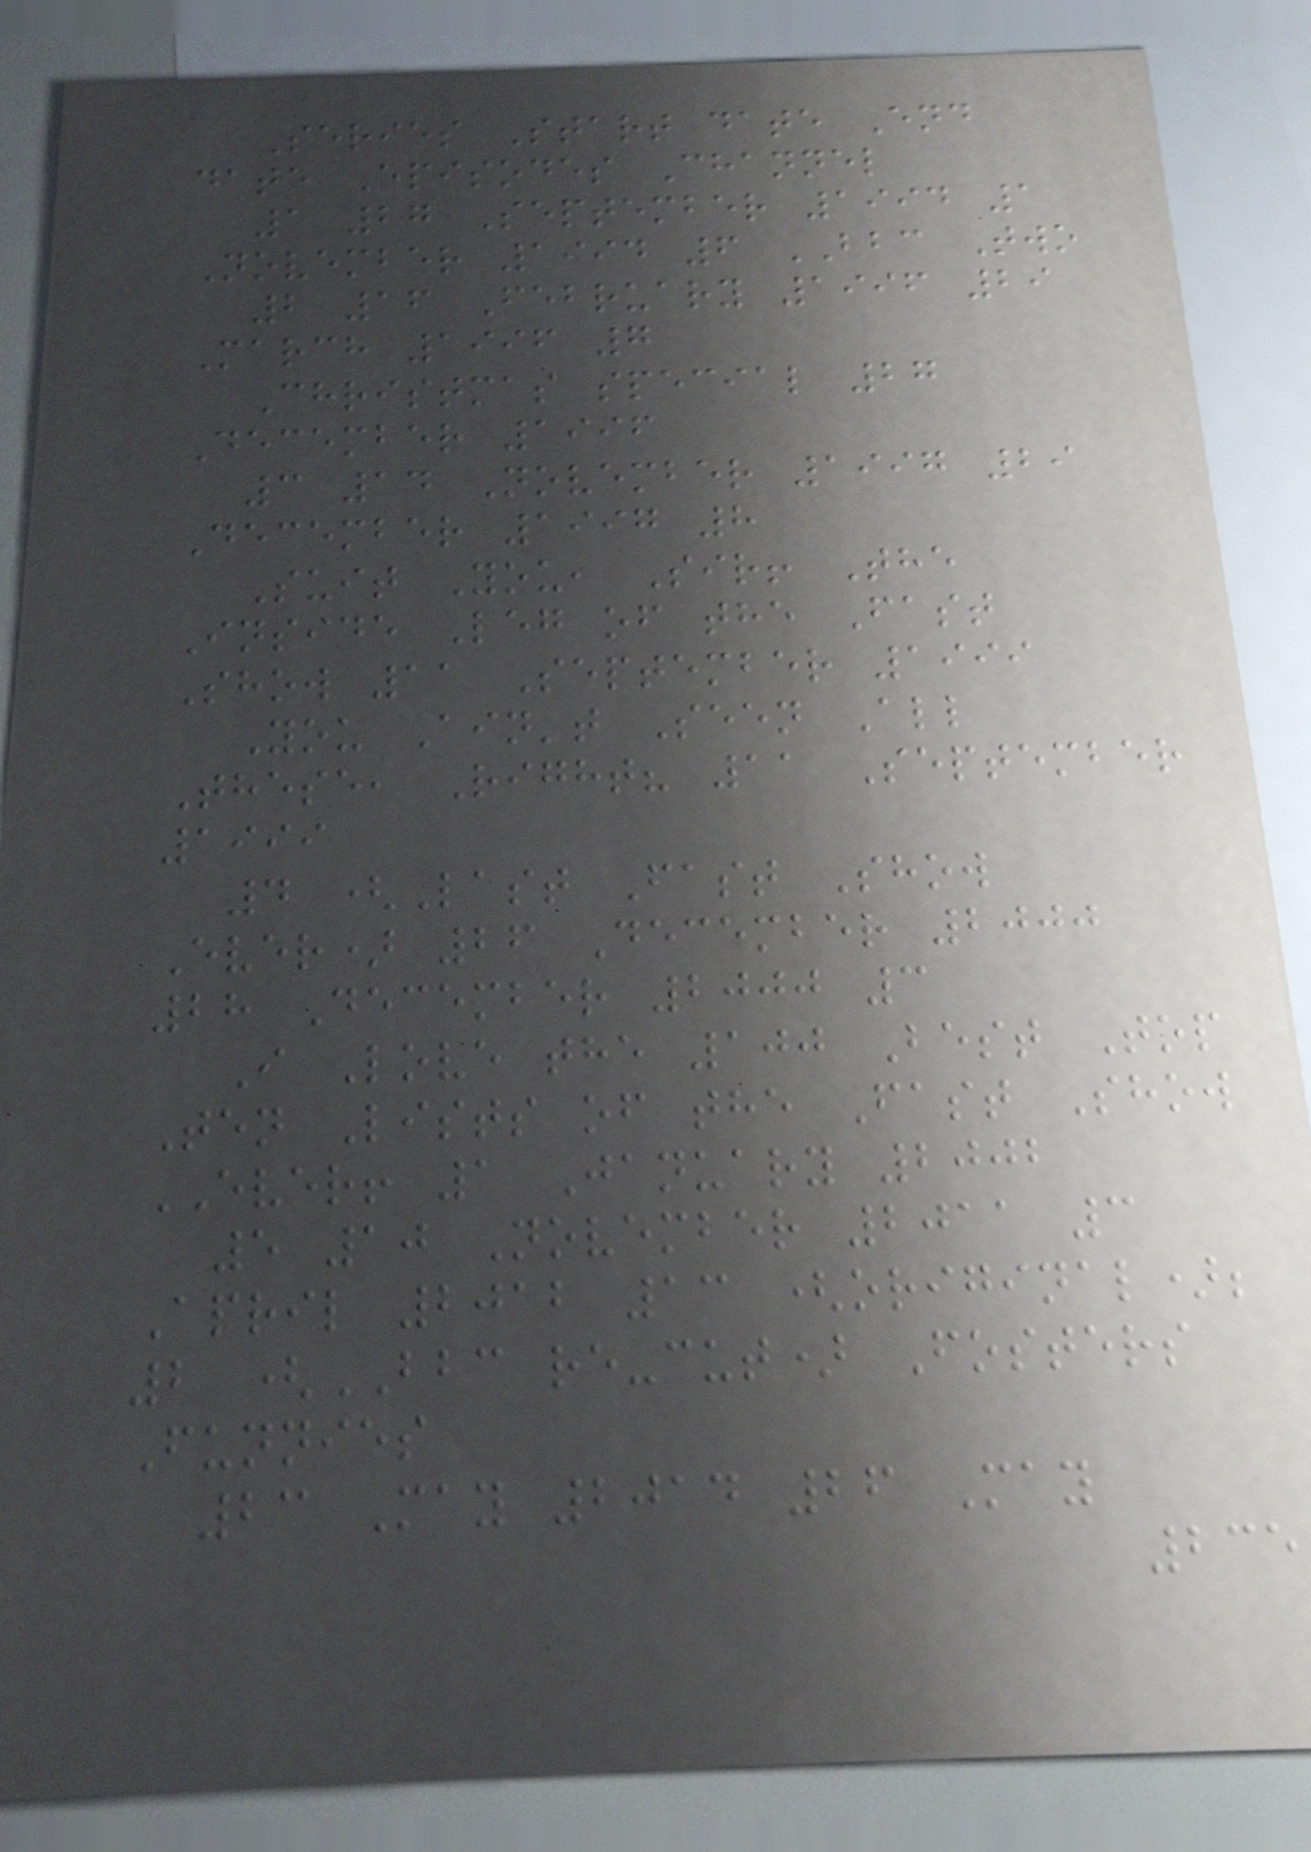Series Start date End
date Episodes Channel
1 27 September 1994 1
November 1994 6 BBC Two
2 16 February 1996 29
March 1996 7
Christmas special 27
December 1996
3 14 November 1997 29
December 1997 8
Suit You, Sir! The
Inside Leg of the Fast
Show 11 September 1999
You Ain't Seen All
These, Right? 11 September
1999
4 (Last Fast Show
Ever) 26 December 2000
28 December 2000 3
I Love the 100 Best Top
Ten Lists of the Fast Show
EVER! 1 January 2002
5 10 November 2011 3
April 2012 13 (original);
2 (BBC re-cut) Fosters
Funnies
23 May 2014 26 May
235
